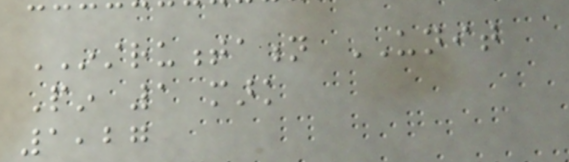INSTRUMENTATION UNIT
Pin 1 mark
1,27
